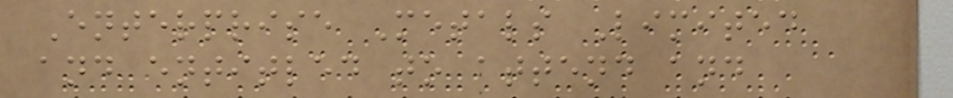Enterprise Metals Limited
and entitled to attend and
